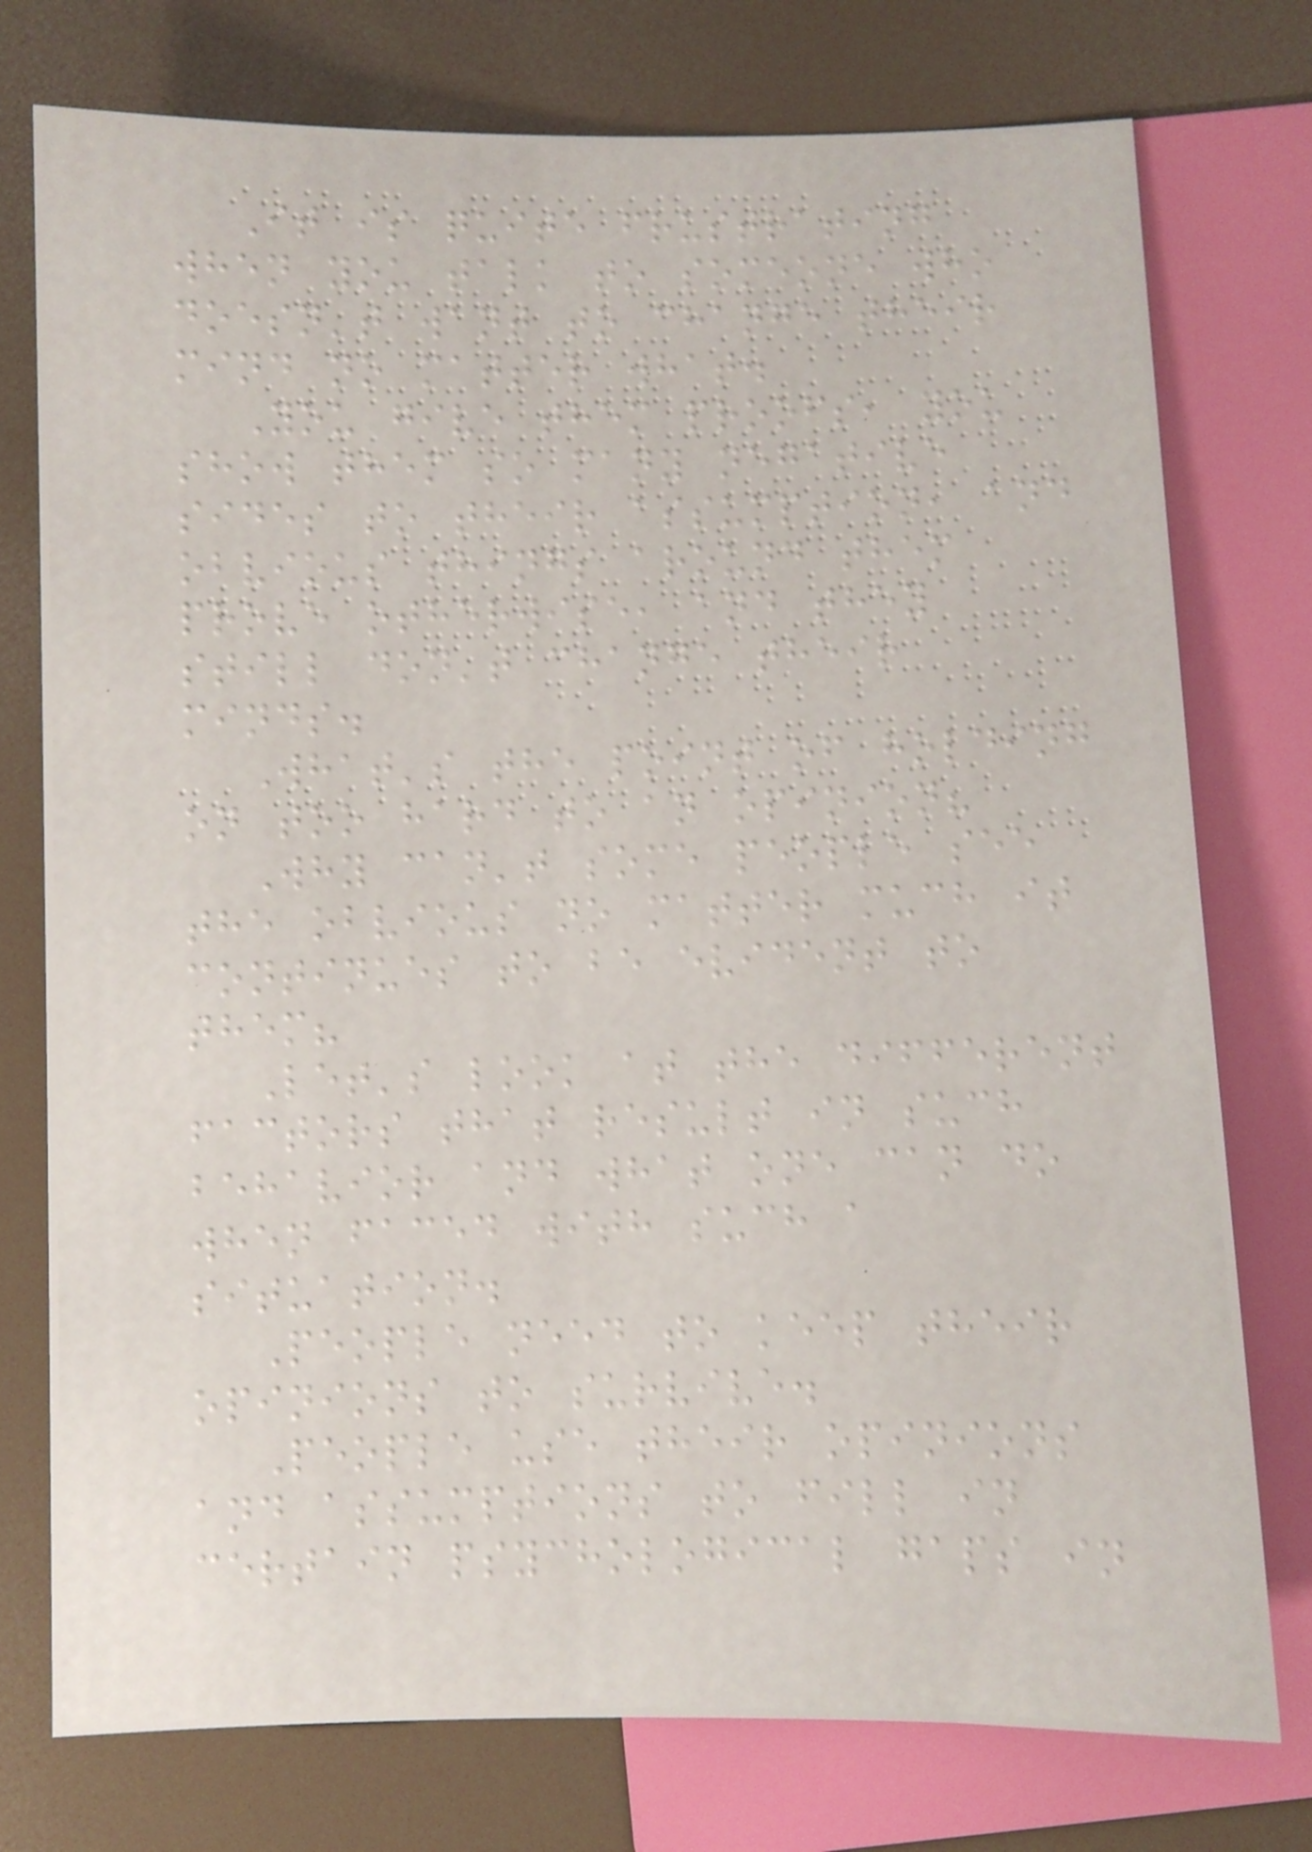It is quite frustrating
when you talk to someone who
doesn't want to change their
mind no matter what.
You give them proofs, you
show them so many negative
sides to their assumption, and
obvious things around them
prove otherwise, and they
still don't change their
minds.
What's the point of holding
on too hard to an opinion?
Why can't some people see
the obvious no matter much it
continues to be evident to
them?
Let's look at the different
factors that result in such
behavior and what one can do
when faced with such a
situation.
People need to keep their
opinions to survive.
People use their opinions
and assumptions to fill in
certain psychological gaps in
